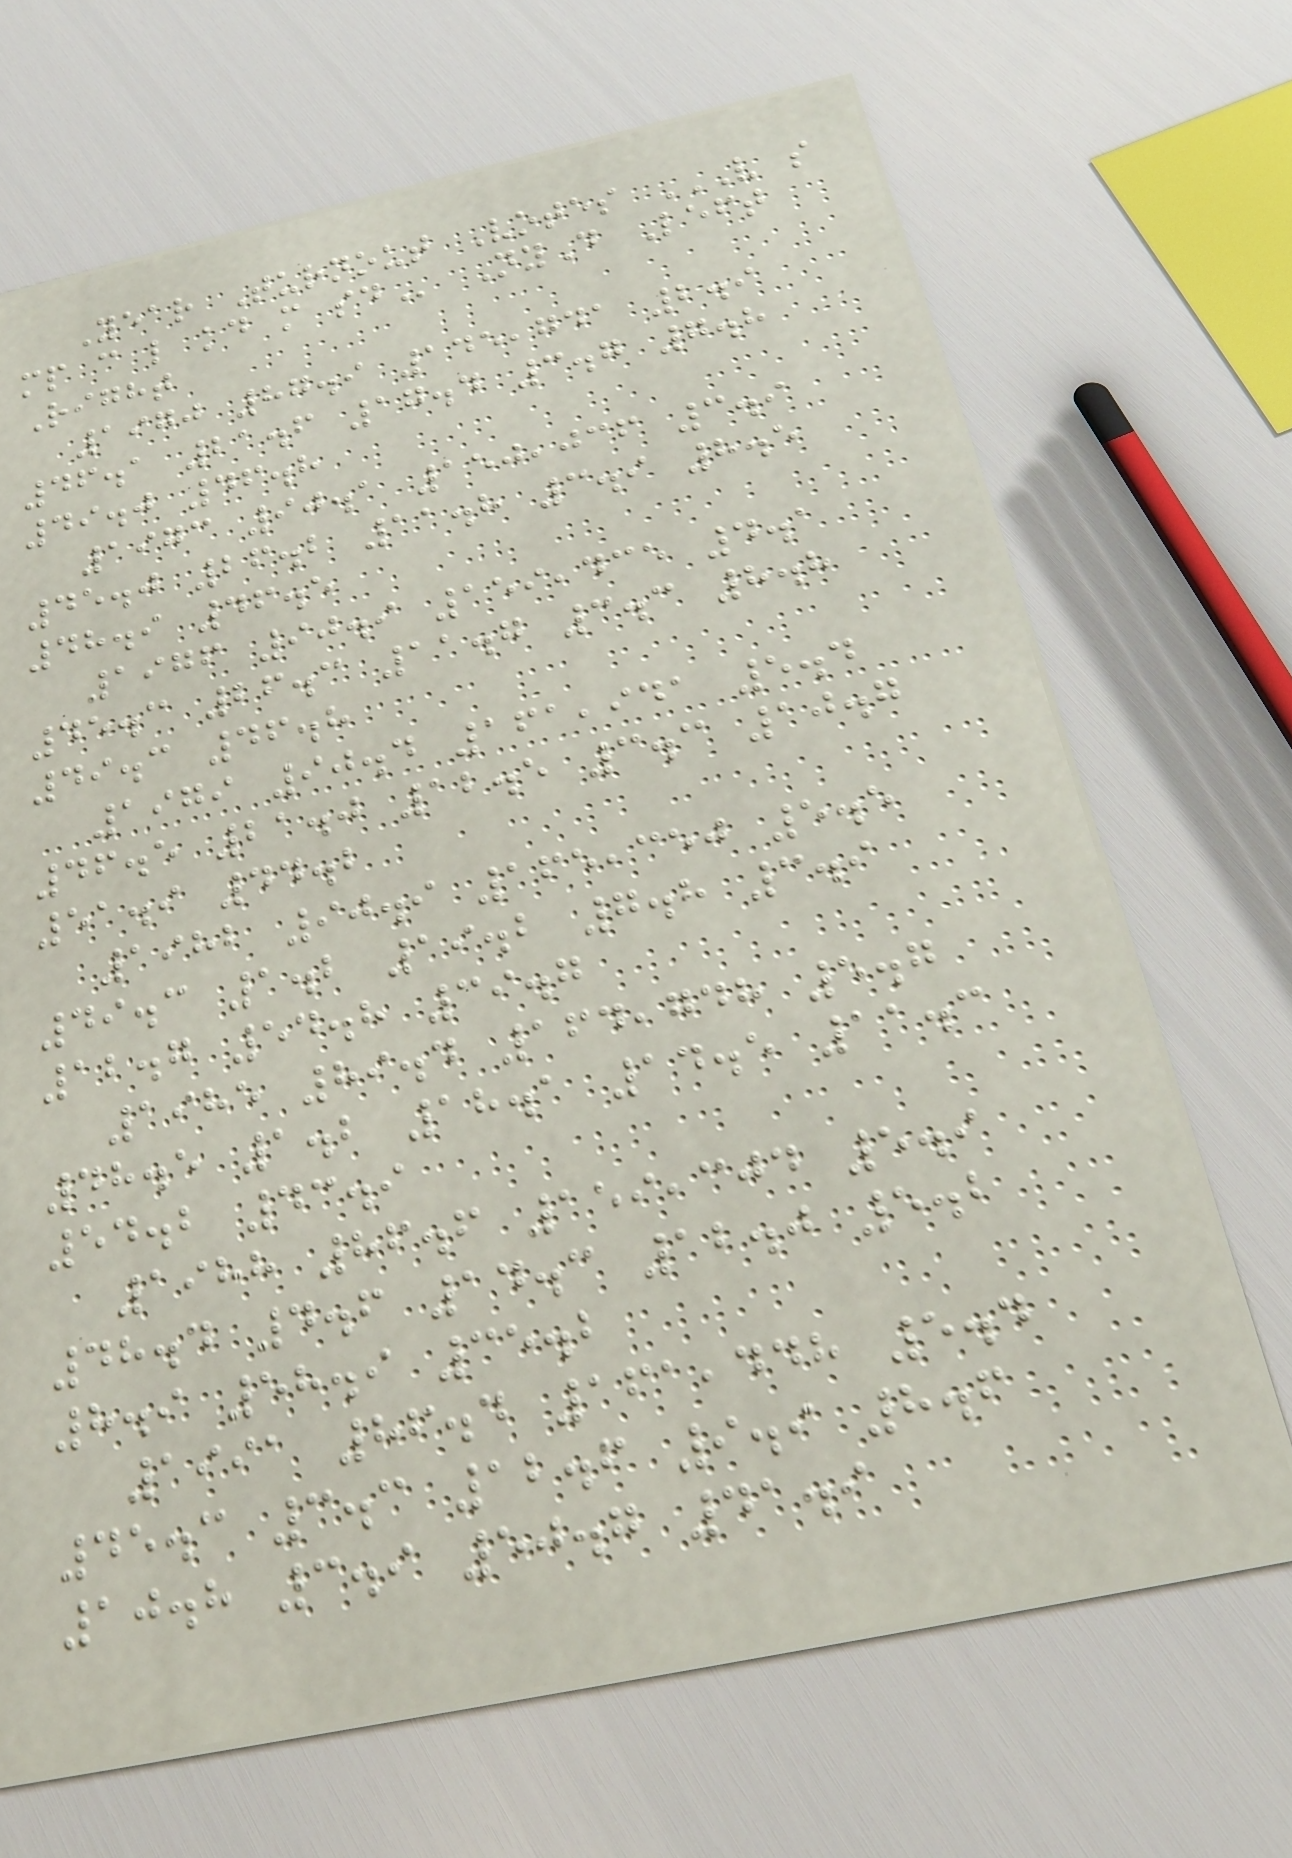Year Turnout Votes V S
MP C L KD M SD NyD Left
Right
1970 87.9 145,741 2.9
46.1 21.6 17.4 3.7 7.8
49.0 46.8
1973 90.1 150,036 3.9
45.0 26.2 11.8 3.9 8.5
48.9 46.5
1976 90.9 159,435 4.1
45.3 26.3 11.7 3.3 8.8
49.3 46.8
1979 90.4 161,941 5.4
46.5 21.0 12.5 3.3 10.7
51.9 44.2
1982 90.9 165,350 5.5
49.3 1.2 19.2 7.8 3.9
12.7 54.8 39.7
1985 89.4 164,748 5.7
48.5 1.2 18.1 14.5 11.3
54.2 43.9
1988 86.6 159,304 5.9
48.4 4.6 14.3 12.0 5.2
8.9 58.9 35.2
1991 86.4 161,448 5.4
45.3 3.3 12.6 9.9 8.6
10.8 3.9 50.7 41.9
